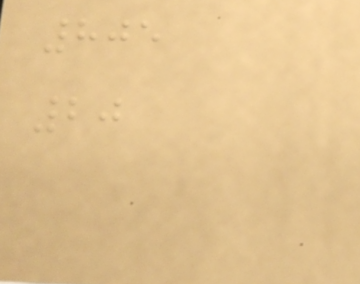805
20
